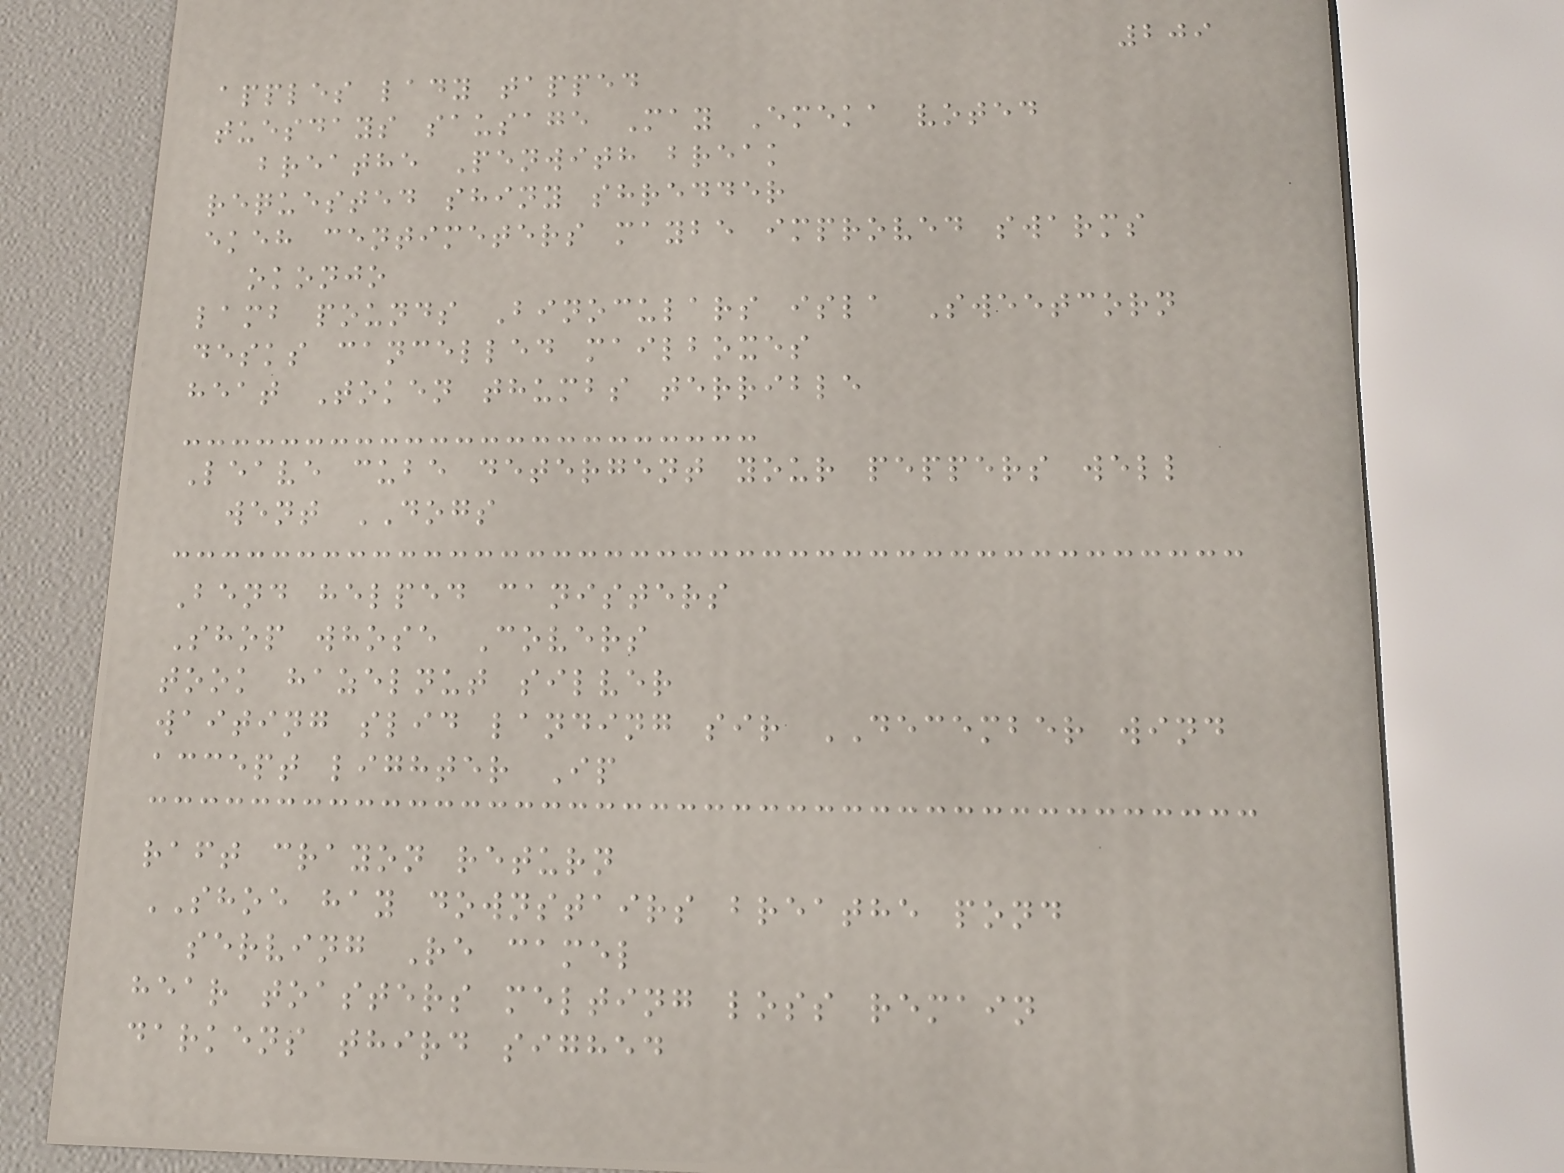209
apples lady tapped
tuesdays sausage May Emeka voted
breathe Penwith break
requested shiny shredder
ekeh centimeters maybe improved swarms
okonjo
lamb pounds Binoculars isla Sweetcorn
desks cancelled mailboxes
heat Token thumbs terrible
Leave cube detergent your peppers well
went DOGS
Bend helped canisters
Shop whose Covers
took hazelnut silver
waiting slid landing sir DECEMBER wind
accept lighter Ip
raft crayon return
SHOE hay downstairs breathe pond
serving Re camel
hear toasters melting loss remain
darkens third sighed
